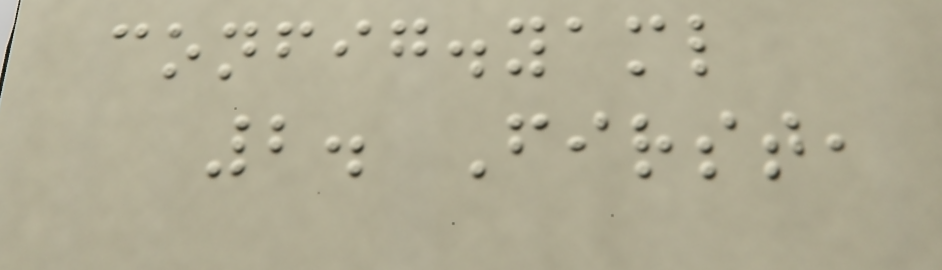config.yaml
2. First,
